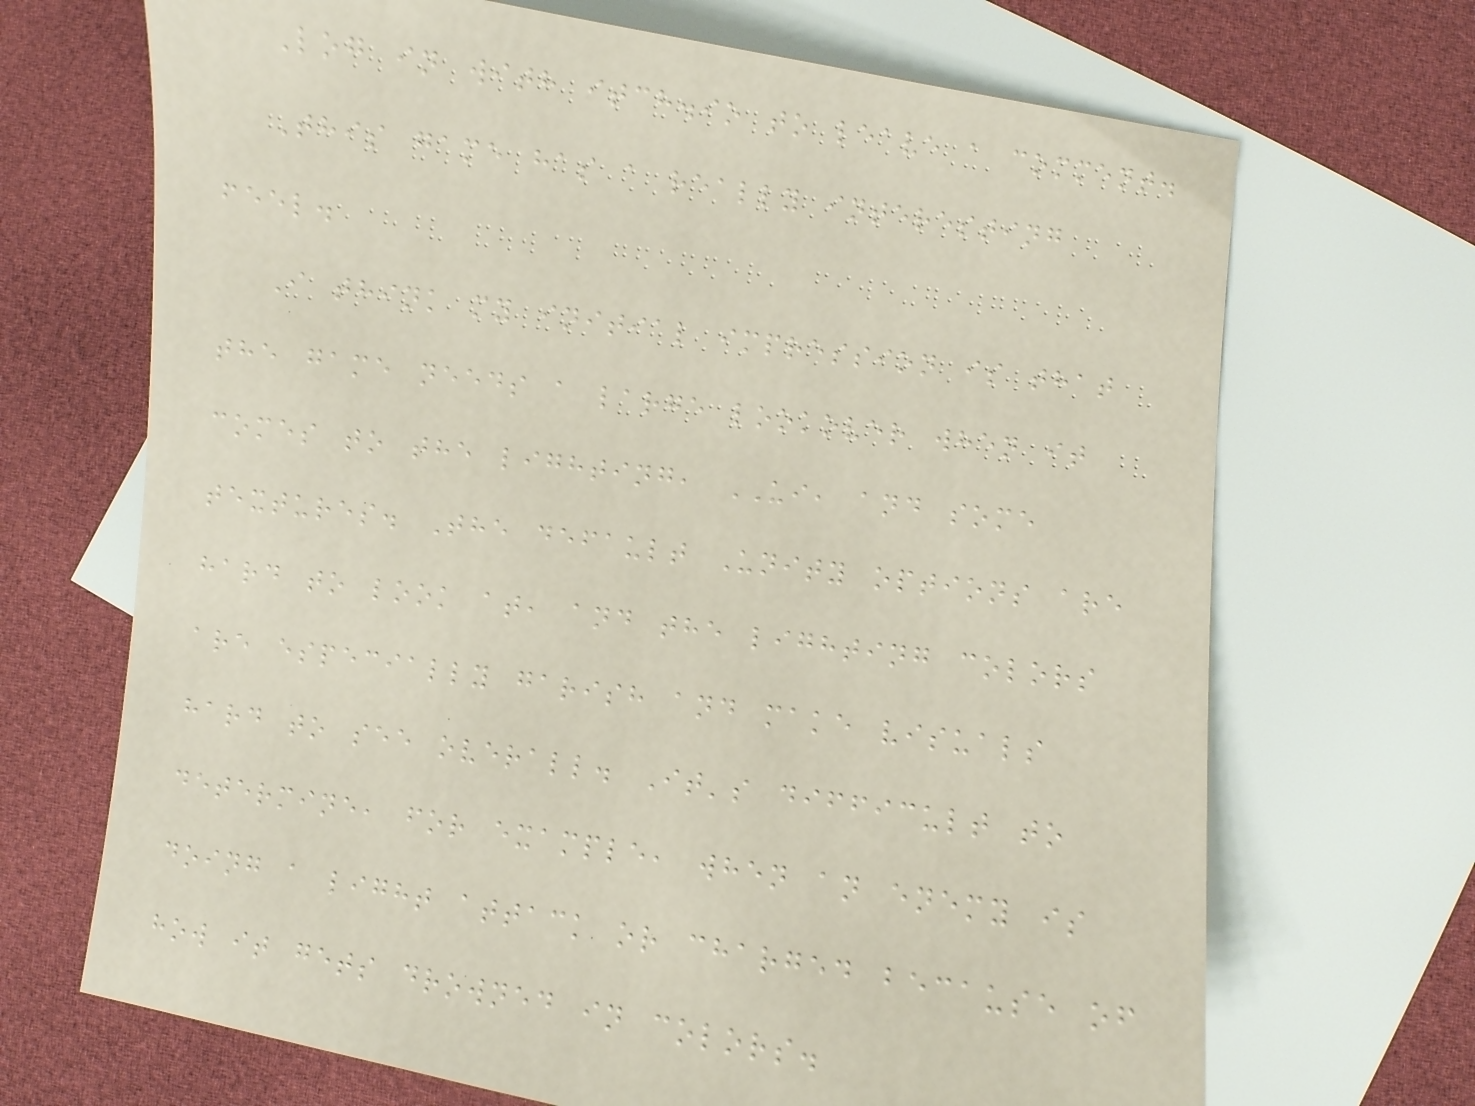Log in with itch.io to leave a comment.
This game has a really interesting
feel.
I think my initial impression is that
the game needs a large lookover when it
comes to the lighting, UI, and some
textures. The default Unity options are
hard to look at, and the lighting colors
are especially garish and make visuals
hard to see overall. It's difficult to
determine, for example, when an enemy is
doing a light attack or charged because of
how it gets drowned in colors.
